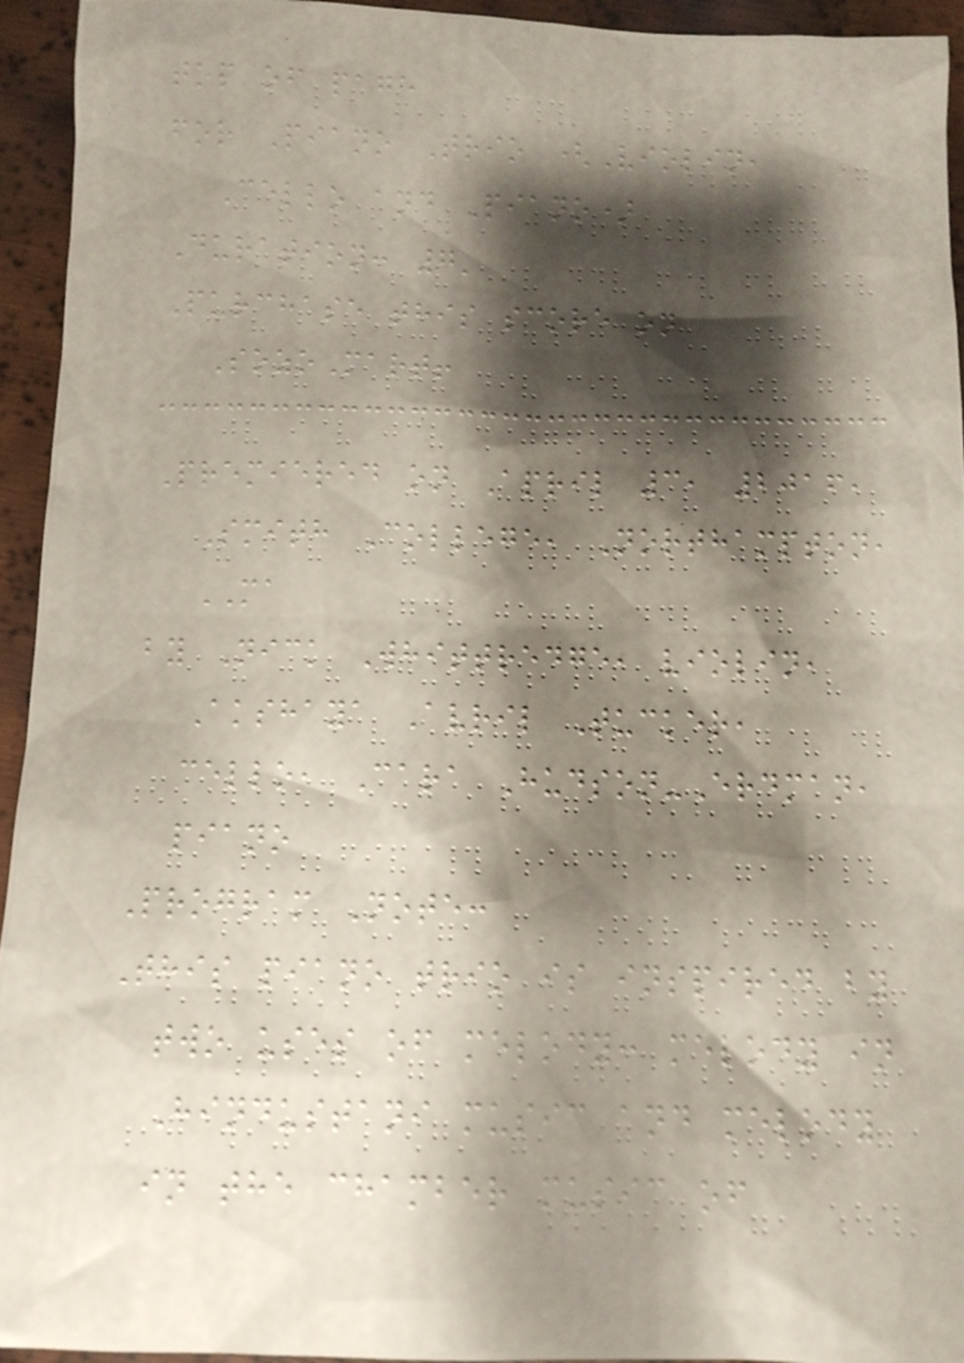top of page
for Piano Trio (Violin,
Cello and Piano)
Duration: 7'
Purchase this score on
SozoMart!
Premiered on April 3, 2016,
Smith College, Northampton,
MA
by Nick Whittredge, violin,
Akshaya Avril Tucker,
cello, Cara Hudson-Erdman,
piano
Program Note:
This piano trio is inspired by
two uses of melody: melody in
Hindustani music and melody
in the chamber music of
